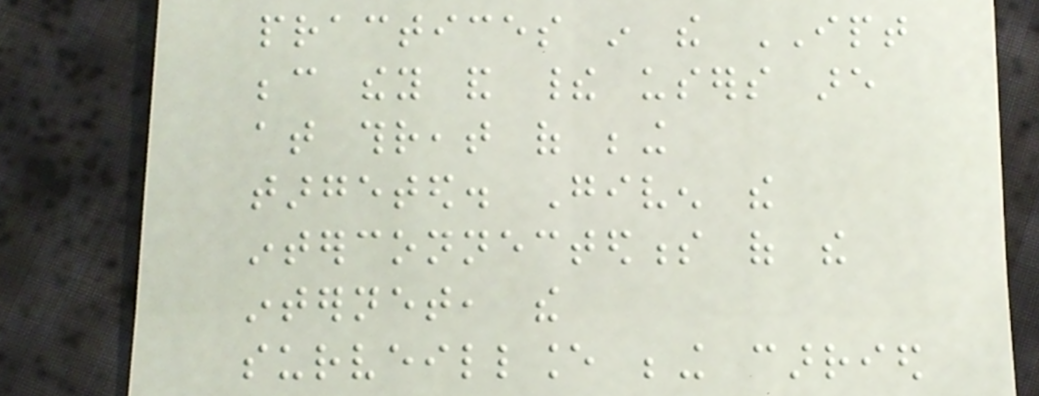practices in the IPT
because they and their users are
at threat of being
targeted. Given the
interconnectedness of the
internet, the
surveillance being carried
